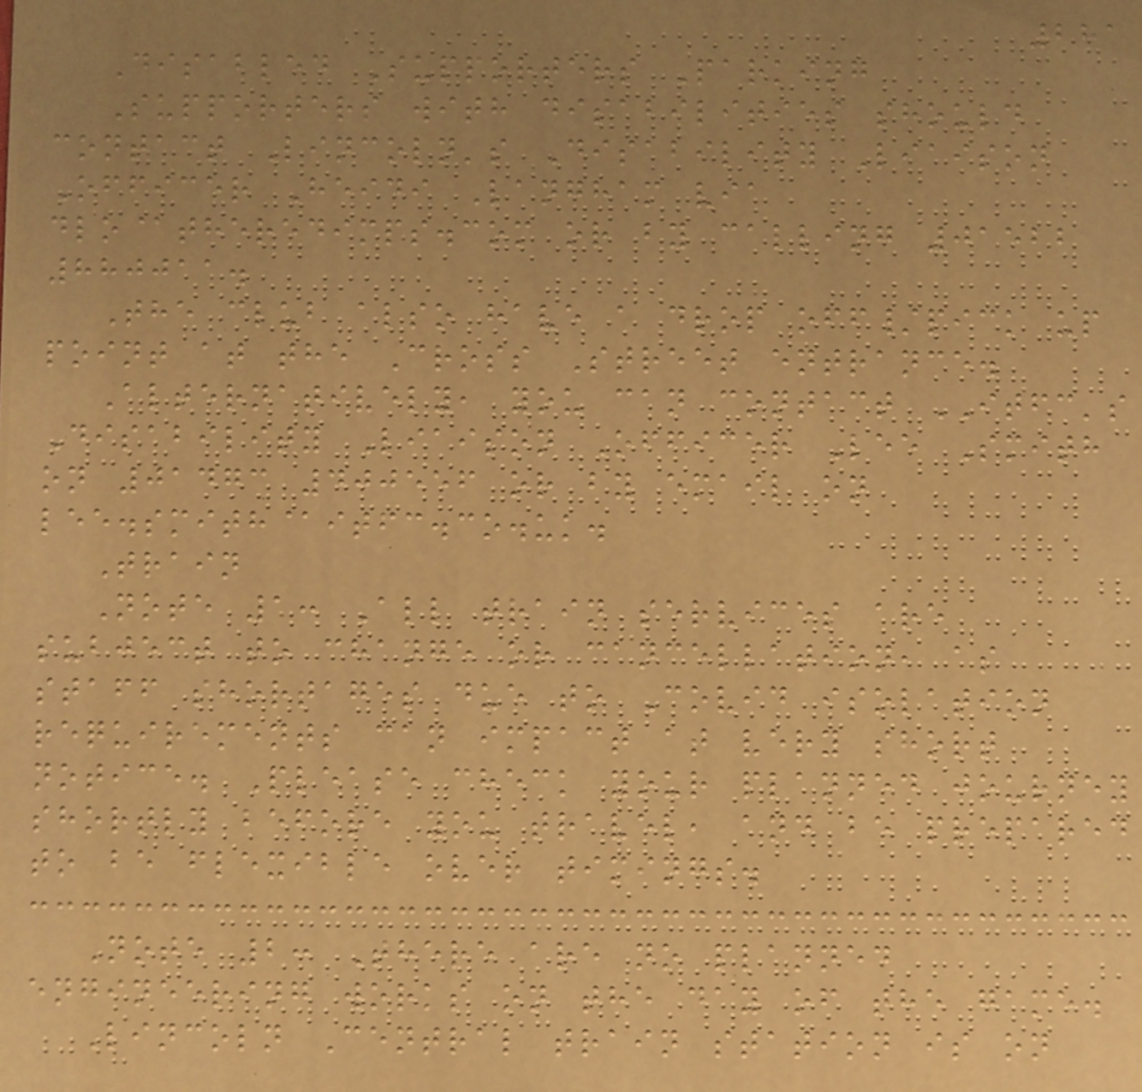281
Disabled Supporters Parking
Supporters with disabilities should
contact Lincoln's Disability Liaison
Officer Heidi Langham via
dlo@theredimps.com or by calling 01522
880011.
The club also have a drop off/pick up
point at the Cross Street entrance.
Alternatively, you can contact ITFC's
Disability Liaison Officer Lee Smith
on 01473 400556 or by email on
lee.smith@itfc.co.uk.
Train
Note 1: All train services are
subject to change or cancellation, as
staff shortages due to Covid isolation
requirements can impact at very short
notice. Please check your planned journey
shortly before you travel, and be prepared
to be flexible over timings.
Note 2: There are no planned
engineering works on the day of the game.
Lincoln Central train station is on
